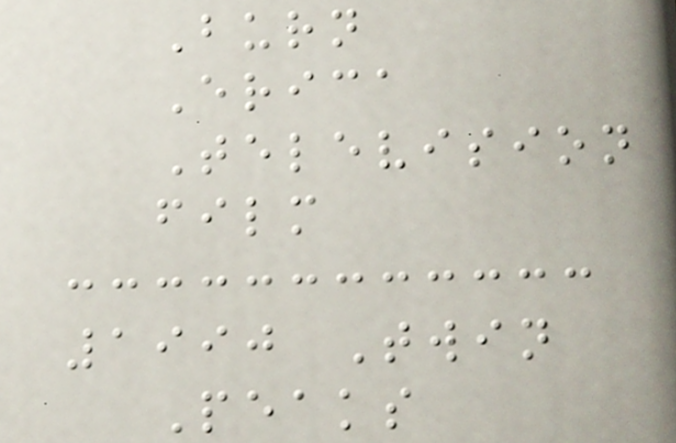Burn
Erica
Television
film
1990 Twin
Peaks
